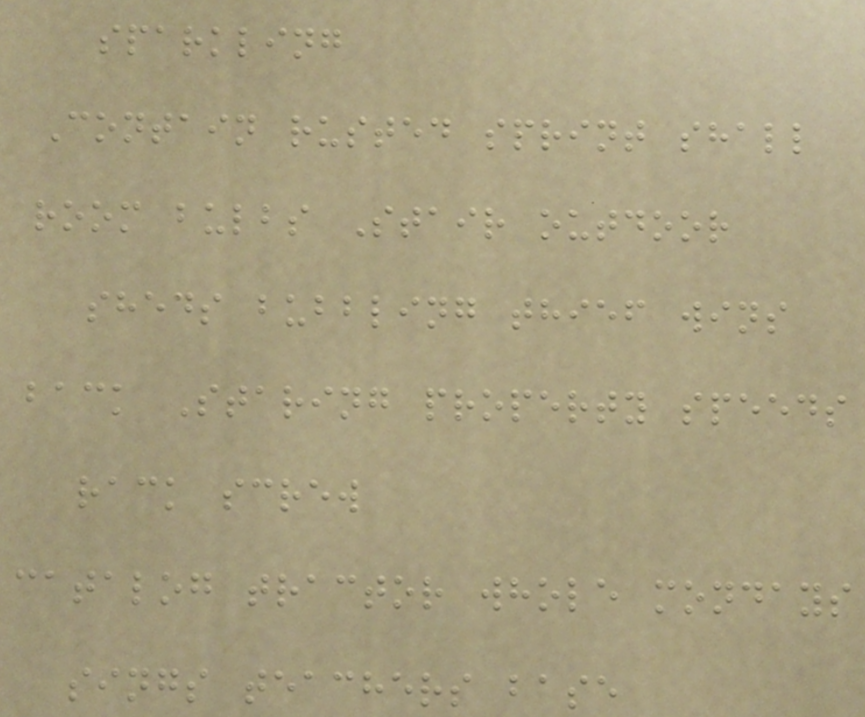sparkling
Contain rusted sprint shall
room bulbs Stair outdoor
sheds bubbling thief wins
back Staring property speeds
rack screw
catalog tractor whole mondays
sings teachers base
